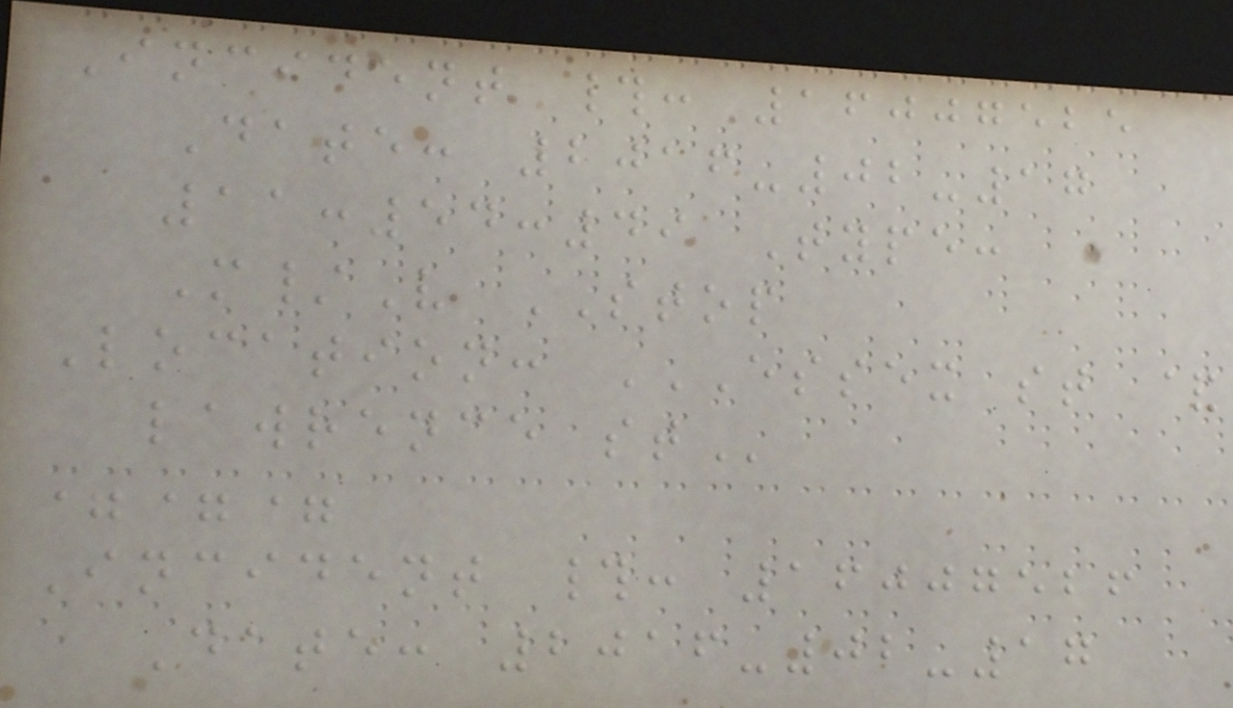Incident #: 16007525
Date: 2016-02-17
11:54:49 Type:
M/V STOP
Location: ESSEX ST &
LAWRENCE ST
===
Incident #: 16007526
Date: 2016-02-17
